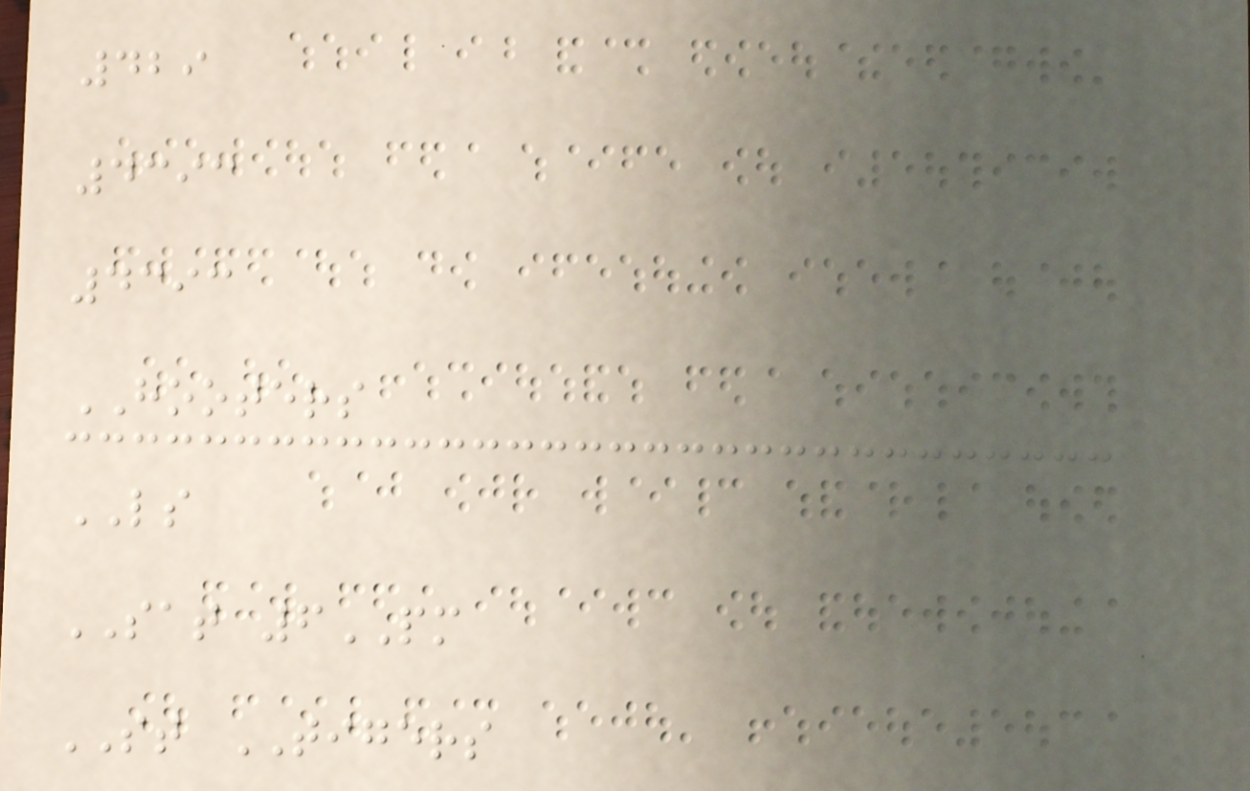429
4393
4393
HOOTERS
LS
SAT 6PM
ST TIGERS
